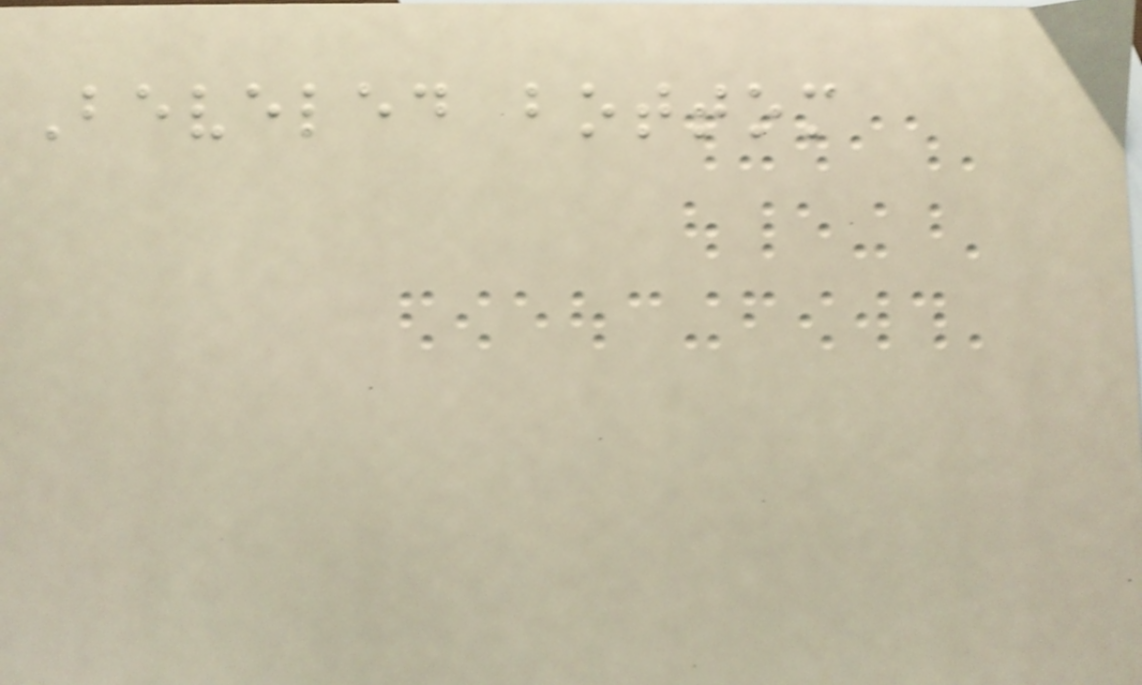Beveled bottom
